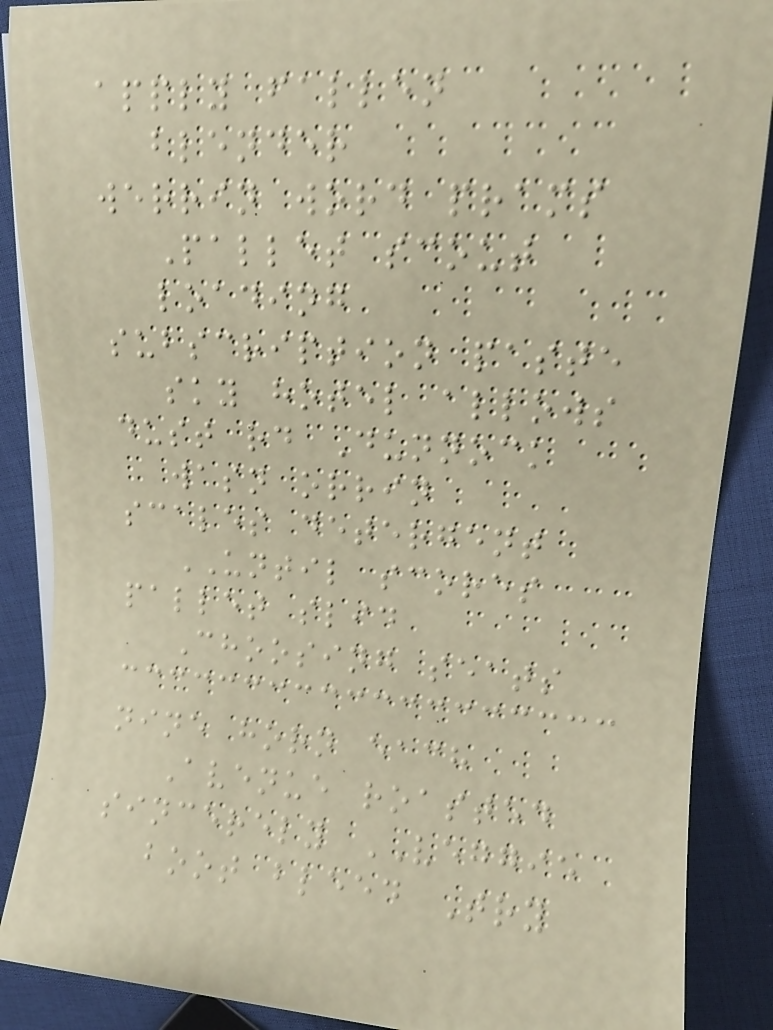apply fallen
blender
werrin word prams
Pallet scout
loading
subscription paste
sky hotel allows
dust rd Dunnock
wasn orrin
scales detergent
UNTIL scores
pallet slid
Choosing seats
nine horn each
Avenue roasted
sincerely VEGGIE
boot bleed Try
